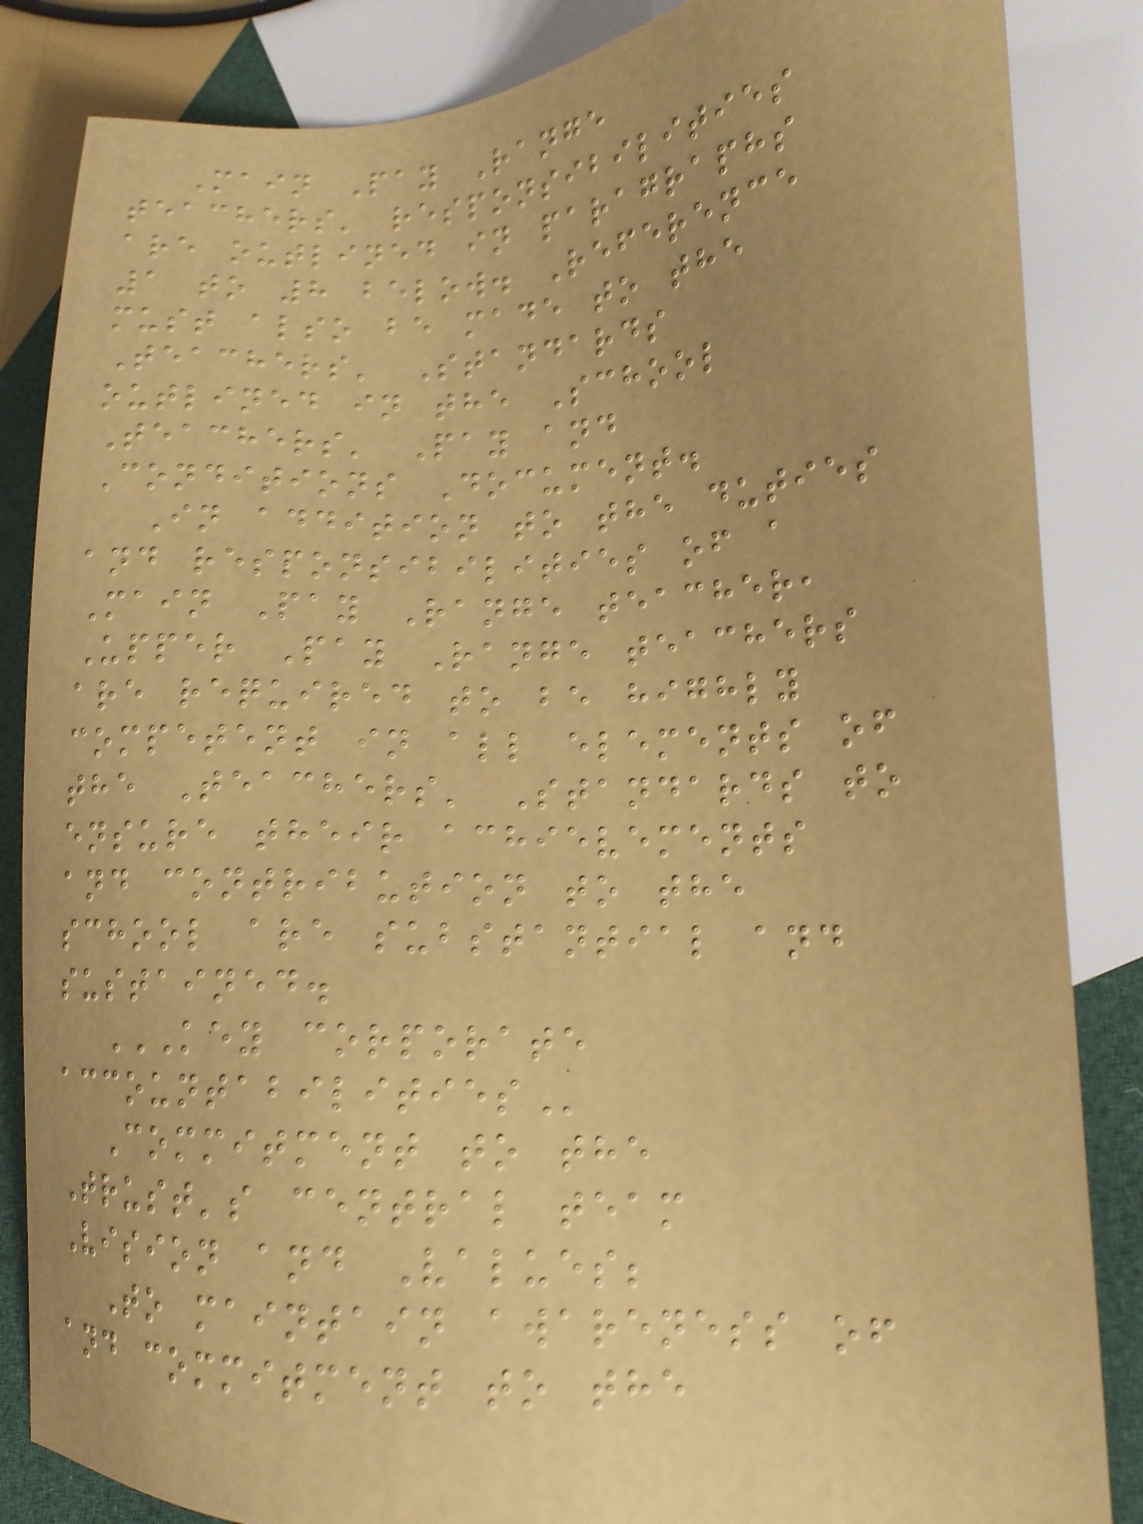Main Pay Range
teachers' responsibilities
are outlined in paragraphs
1 to 8 below. Reference
must also be made to the
Teachers' Standards
outlined in the School
Teachers' Pay and
Conditions Document.
In addition to the duties
and responsibilities of a
Main Pay Range teacher,
Upper Pay Range teachers
are required to be highly
competent in all elements of
the Teachers' Standards to
ensure their achievements
and contribution to the
school are substantial and
sustained.
KEY CORPORATE
ACCOUNTABILITIES
Commitment to the
Trust's central team
Vision and Values;
To maintain awareness of
and commitment to the
